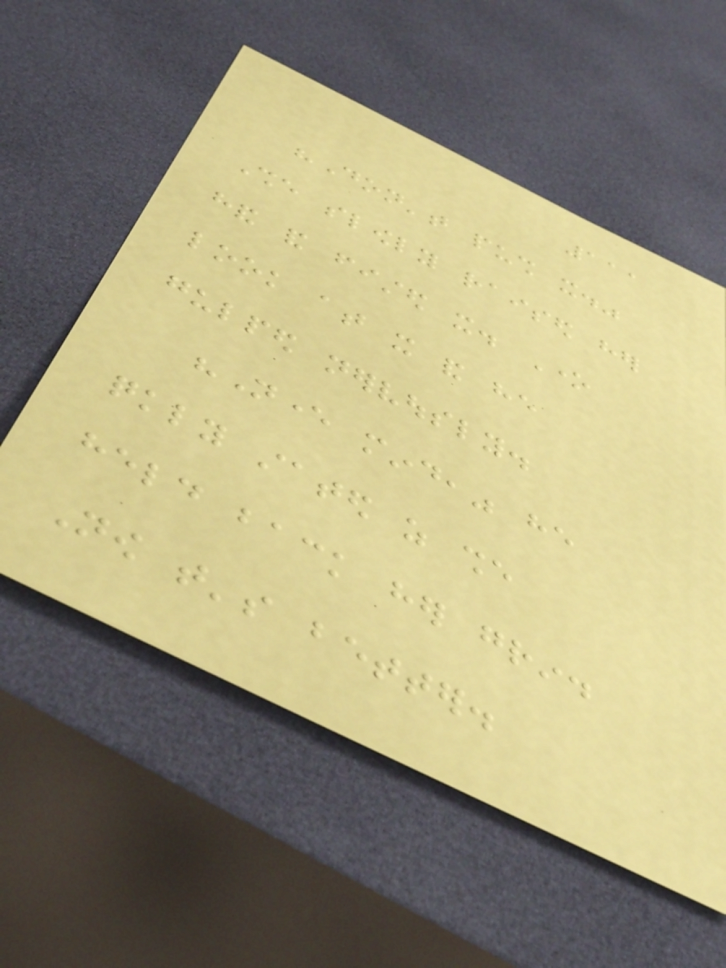111
"Don't push it."
She slowly raised her
hand and fisted it. One
look at it and he
gulped nervously.
"Never mind," he
quickly stated as she
held back her grin.
Now that's better.
